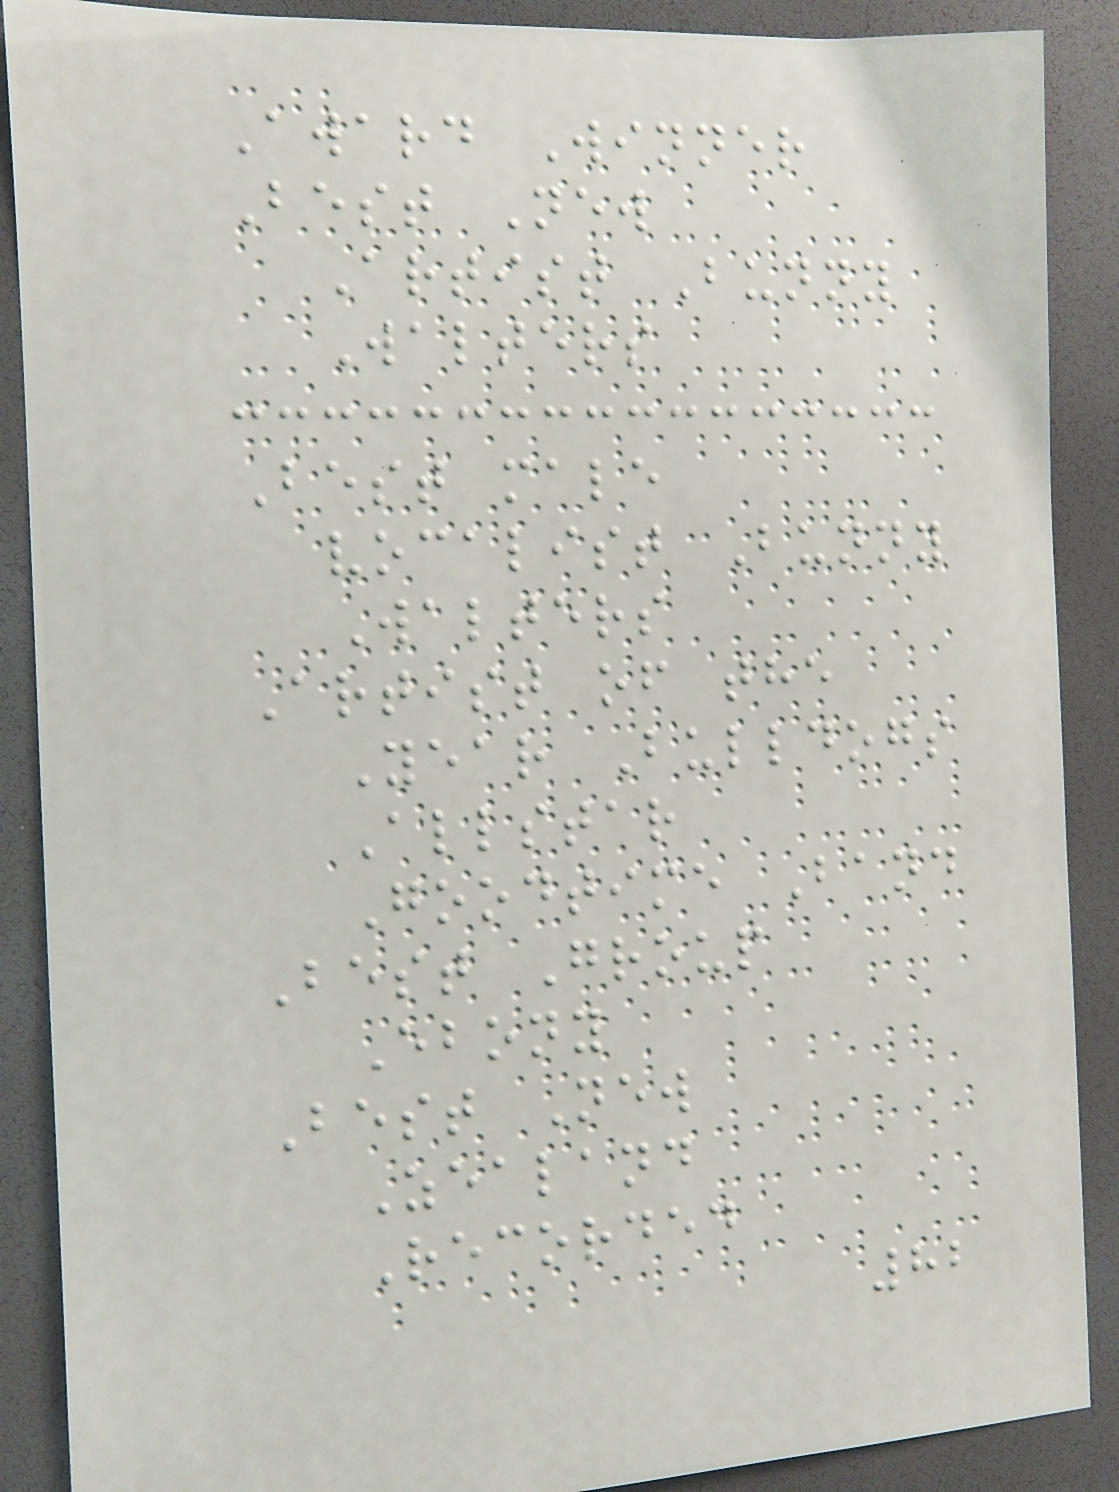Award Winner
Best New
Artist Bunny
Walters
Best male
vocalist Bunny
Walters
Artist of the
Year Bulldogs
Allstar
Goodtime Band
Best Group
Ebony
Best New
Zealand
Recorded
82
